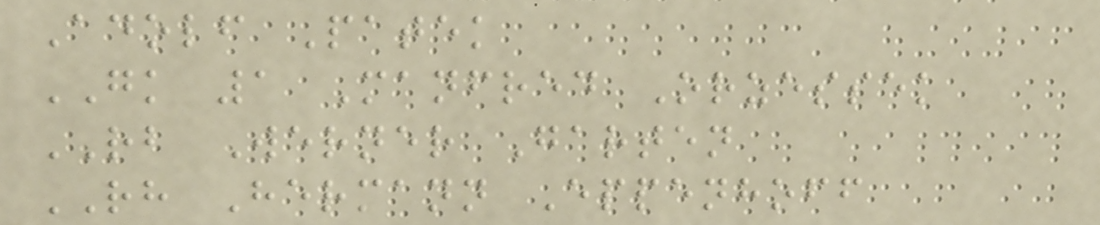Adolf Patek
GK 1 Manfred Orzessek
RB Werner Garten
RH Hermann Eppenhoff
